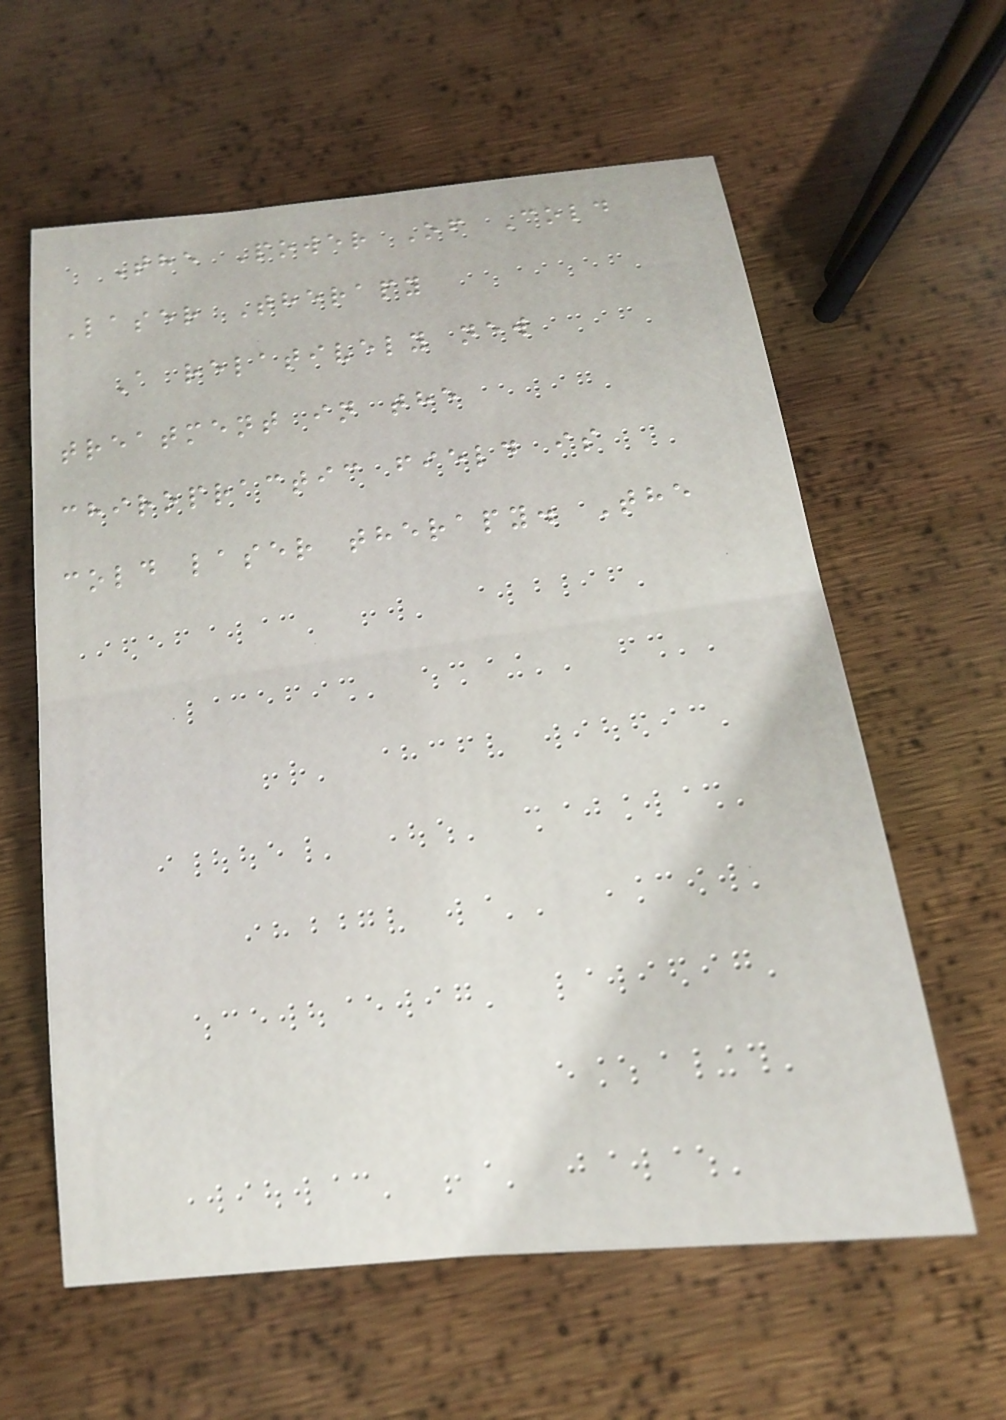The Power Of Cold
Laser Therapy
A relatively new
treatment in the
chiropractic field is
cold laser therapy. The
